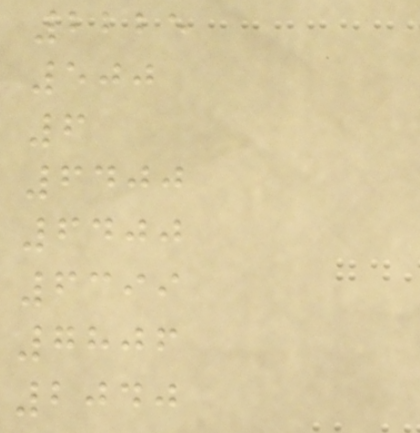2225
500
6
6400
6400
6399
7806
2040
